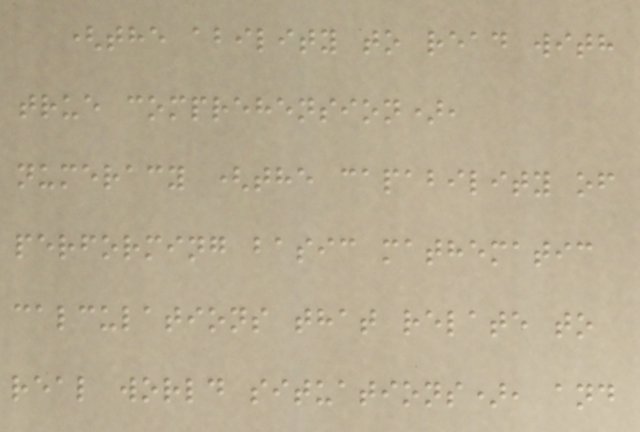(the ability to read with
true comprehension),
numeracy (the capability of
performing basic mathematic
calculations that relate to
real world situations), and
